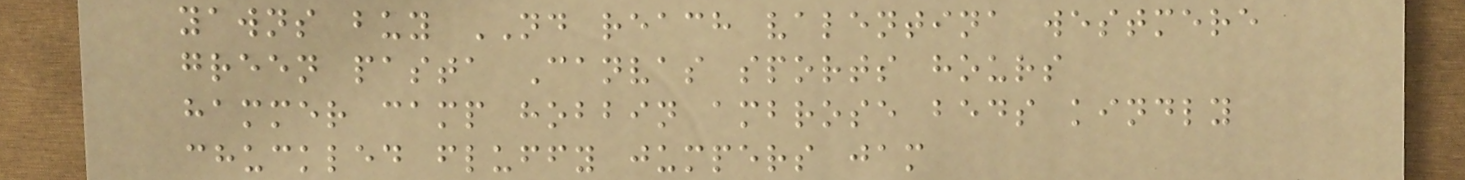yawns buy ND reach valentina westmere
green pasta Canvas sports hours
hammer camp hobbin ambrose beds kindly
chuckled fluffy jumpers jam
